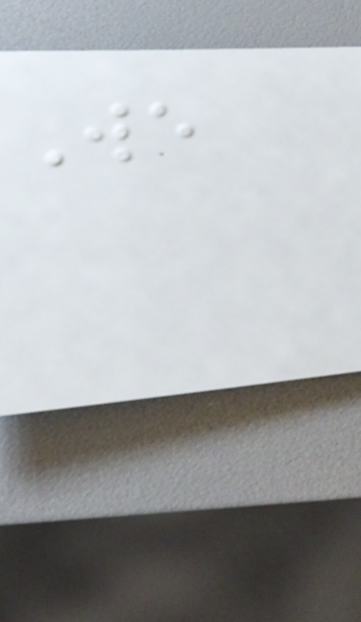We
